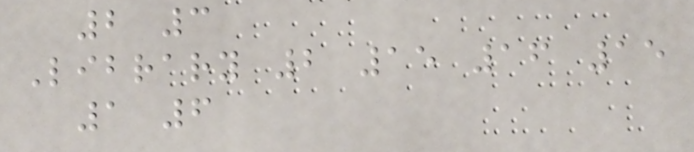2 3
Library 2 15 16 15
1 6
